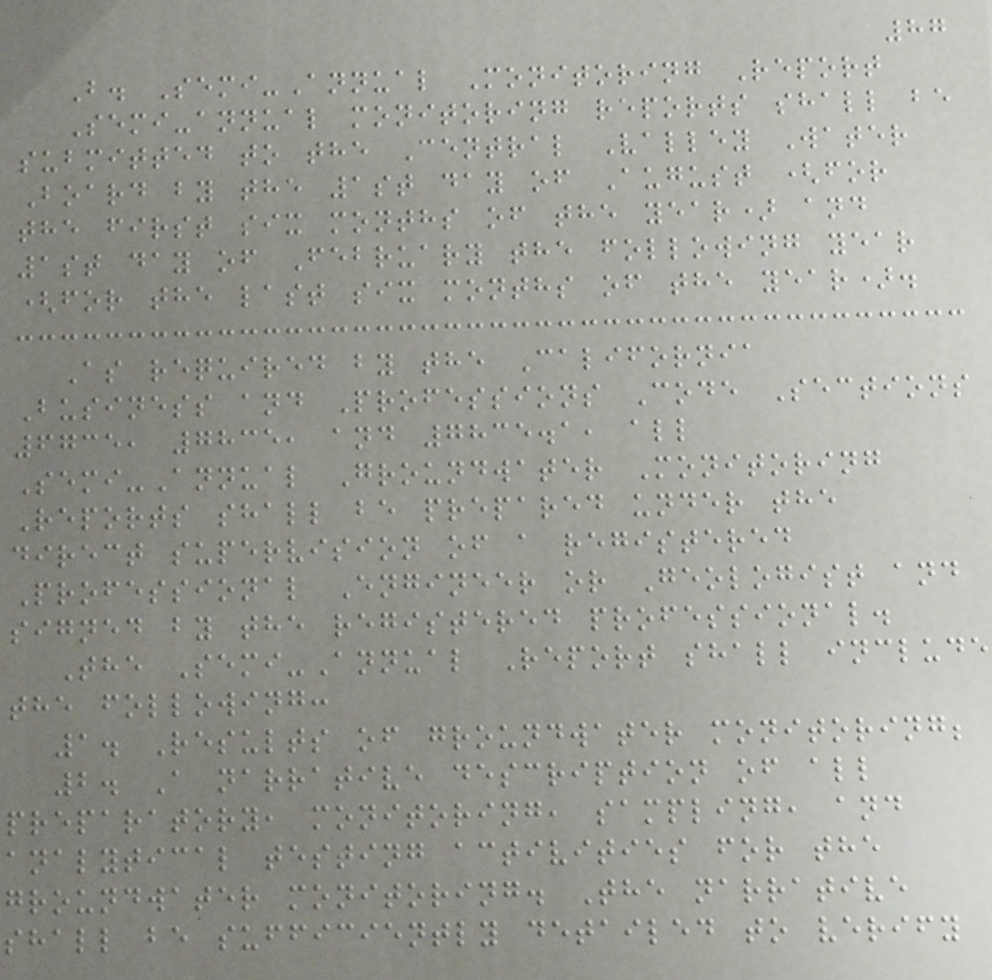87
B. Semi-Annual Monitoring Report
Semi-annual monitoring reports shall be
submitted to the Central Valley Water
Board by the 1st day of August (for
the first six months of the year) and
1st day of February the following year
(for the last six months of the year).
As required by the California
Business and Professions Code Sections
6735, 7835, and 7835.1, all
Semi-Annual Groundwater Monitoring
Reports shall be prepared under the
direct supervision of a registered
Professional Engineer or Geologist and
signed by the registered professional.
The Semi-Annual Report shall include
the following:
1. Results of groundwater monitoring;
2. A narrative description of all
preparatory, monitoring, sampling, and
analytical testing activities for the
groundwater monitoring. The narrative
shall be sufficiently detailed to verify
